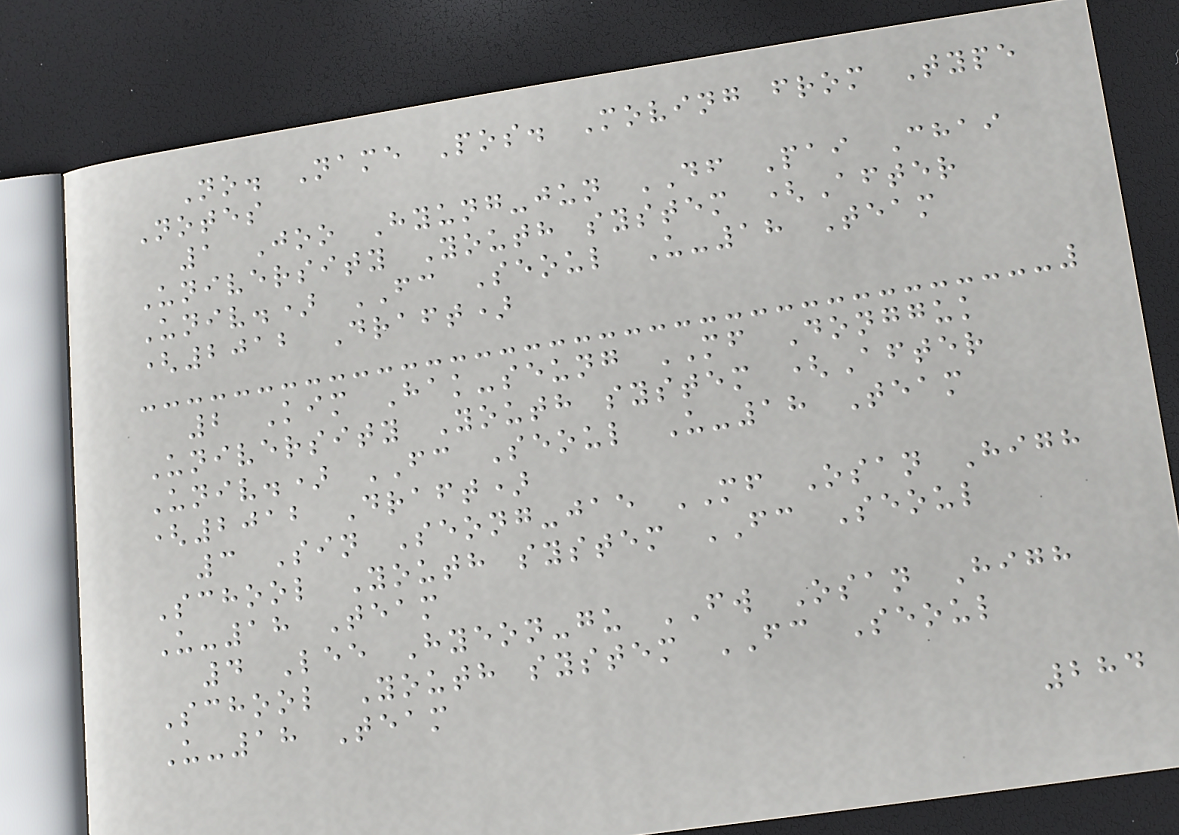No. Name Pos. Moving from Type
Notes
1 Joo Hyung-jun DF Pai Chai
University Youth system (After
Univ.) FC Seoul U-18 Team
(2012 Draft)
2 Kim Hak-seung MF Dongguk
University Youth system (After
Univ.) FC Seoul U-18 Team
(2012 Draft)
3 Sin Seong-jae MF Osan High
School Youth system FC Seoul
U-18 Team
4 Lee Hyeon-gu FW Osan High
School Youth system FC Seoul
U-18 Team
284
